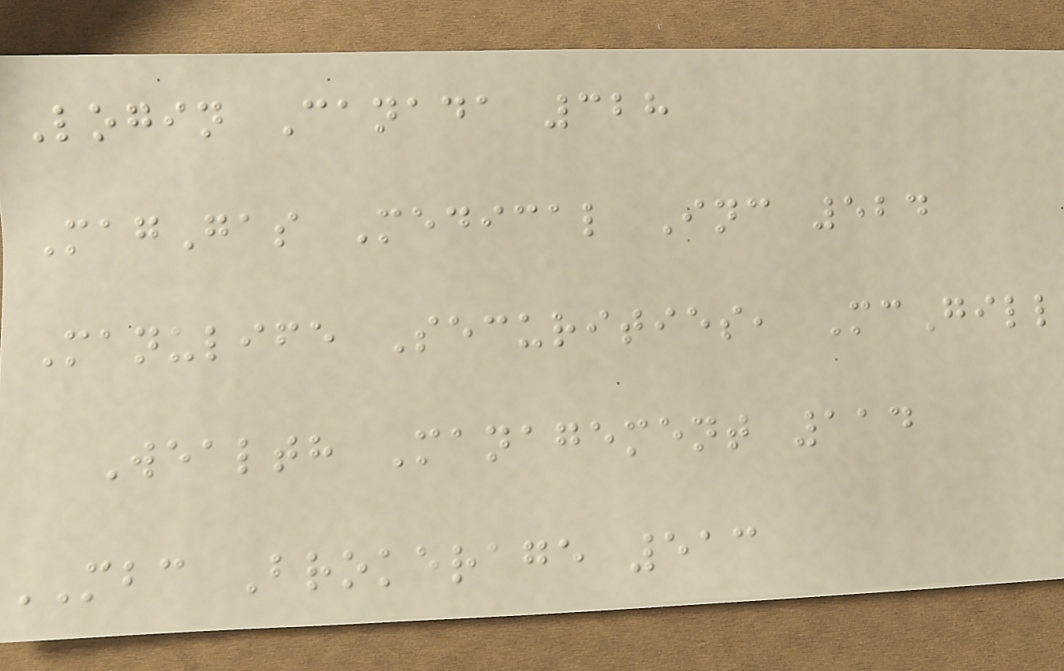Login Canada 328
MagGas Medical Inc 524
Manulife Securities, McGill
Wealth Management 114
MBC Brokerage 513
